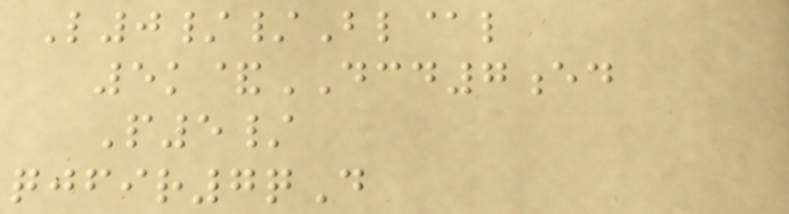L0//Bl@l
5k&DCD7ed
P5/
qjfir7qD
